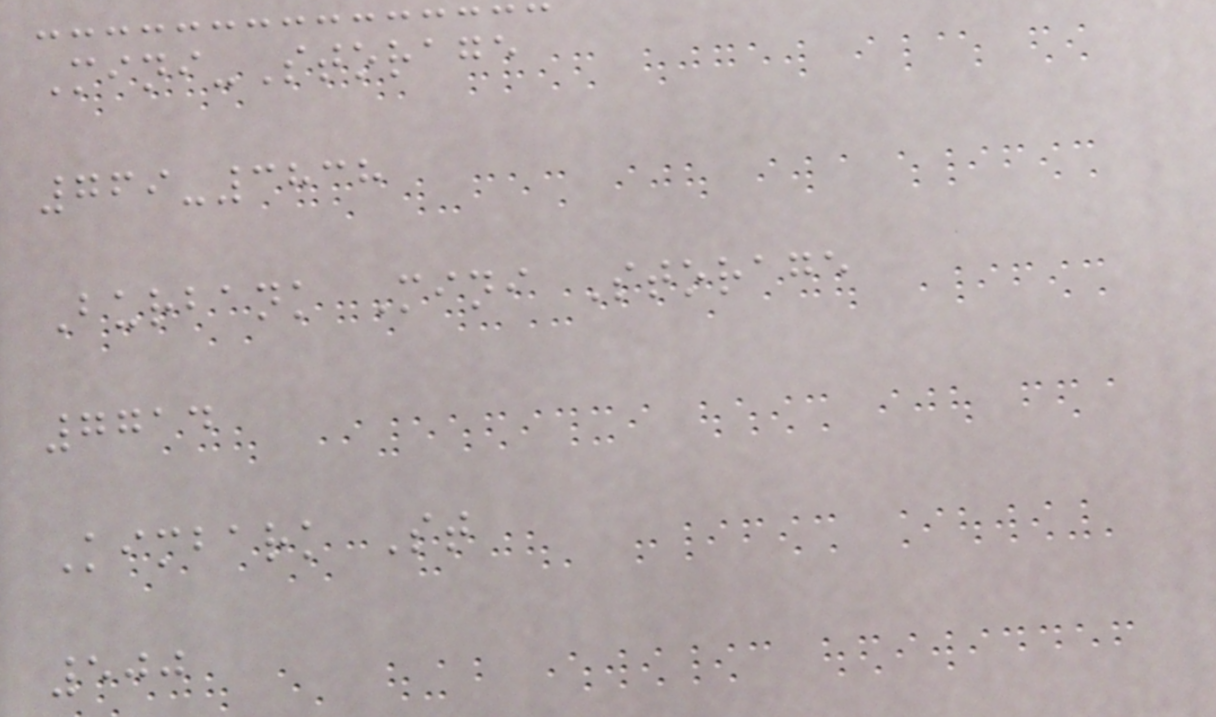Mini-Storage
769-3838
Burbank Mini Storage
7714
Kimbark St
500
